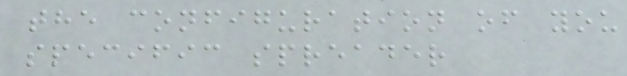the configuration of you
specific spreader
